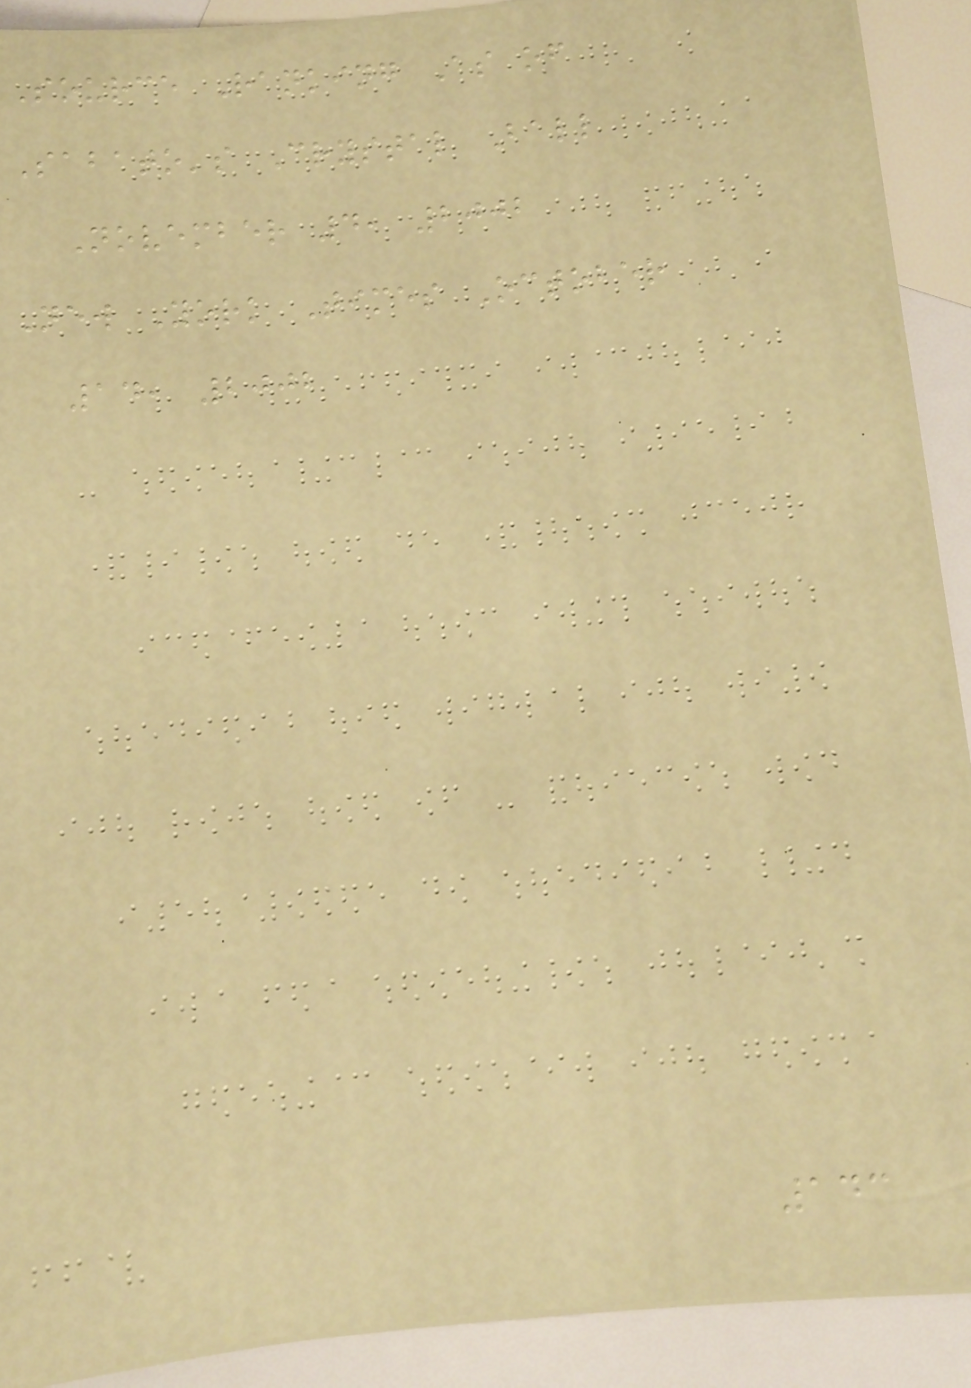Source Ranking As of
Sabato's Crystal Ball
November 4, 2002
New York Times October
14, 2002
143
